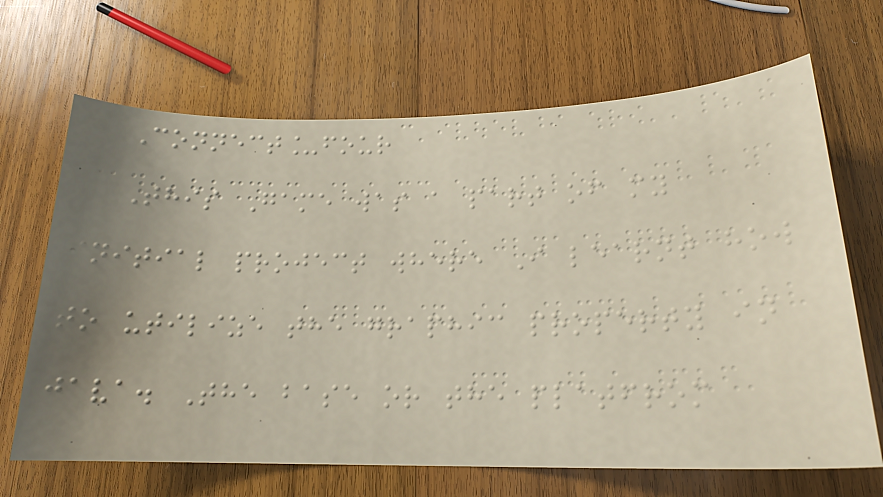Connect_four
This Game was a part of my
initial project where I learnt how
to utilize the graphic property in
java. The base or the platfrom
